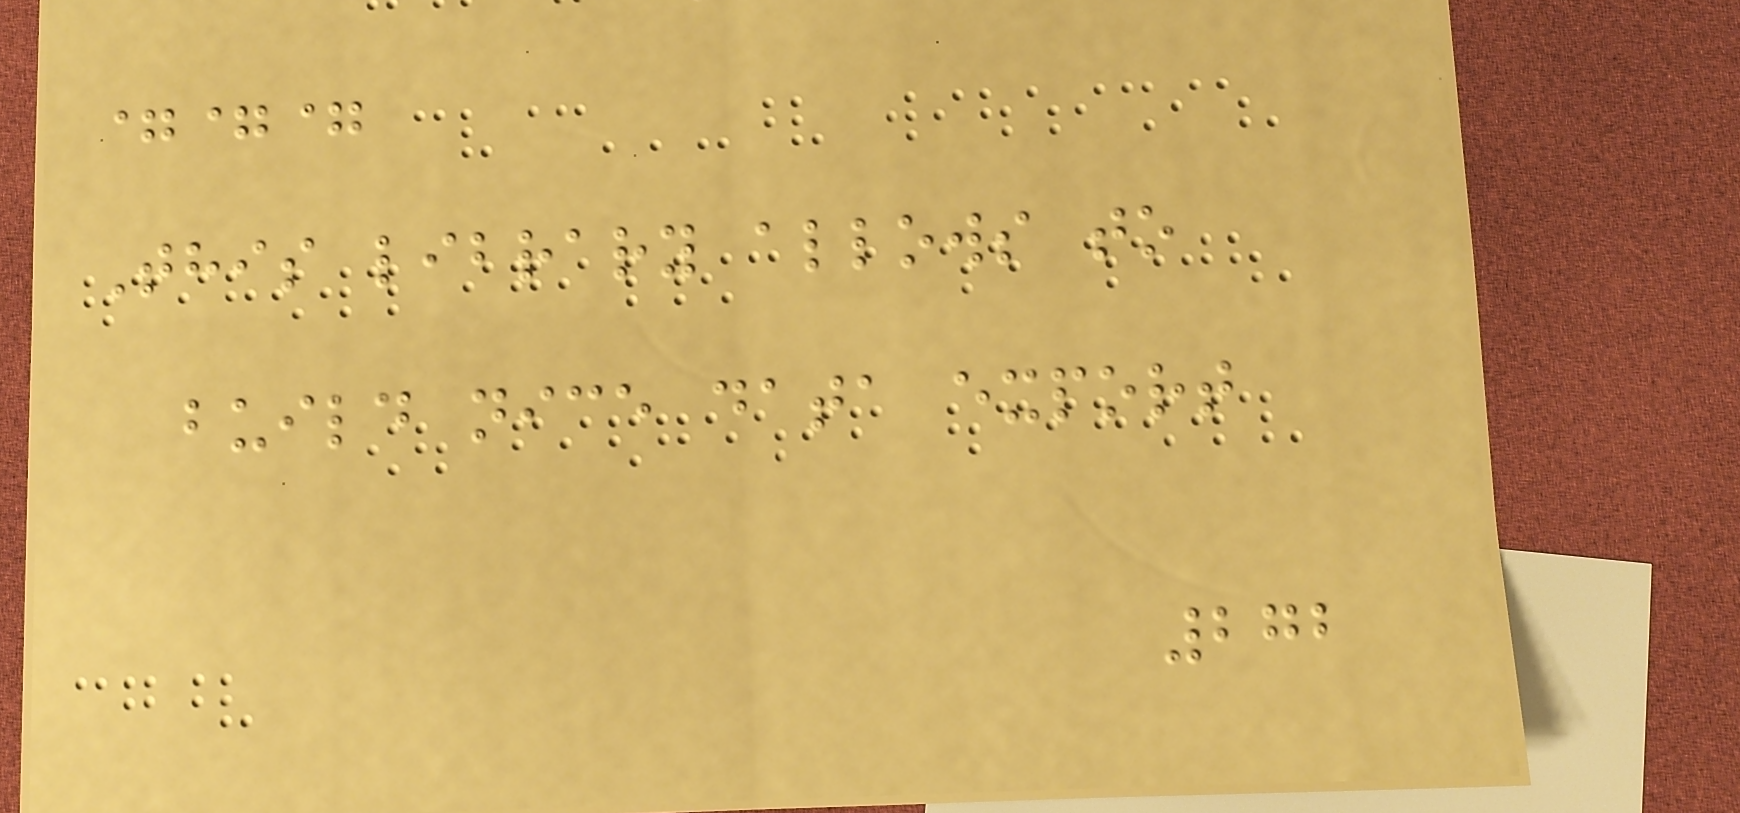===
This library allows to
build nice data export
272
